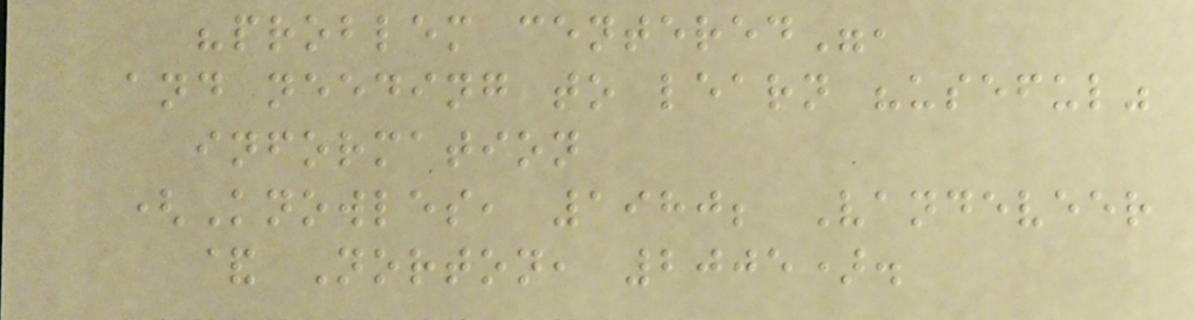"problem centered",
and needing to learn "useful"
information
(Knowles, 1980; Vandeveer
& Norton, 2005).
